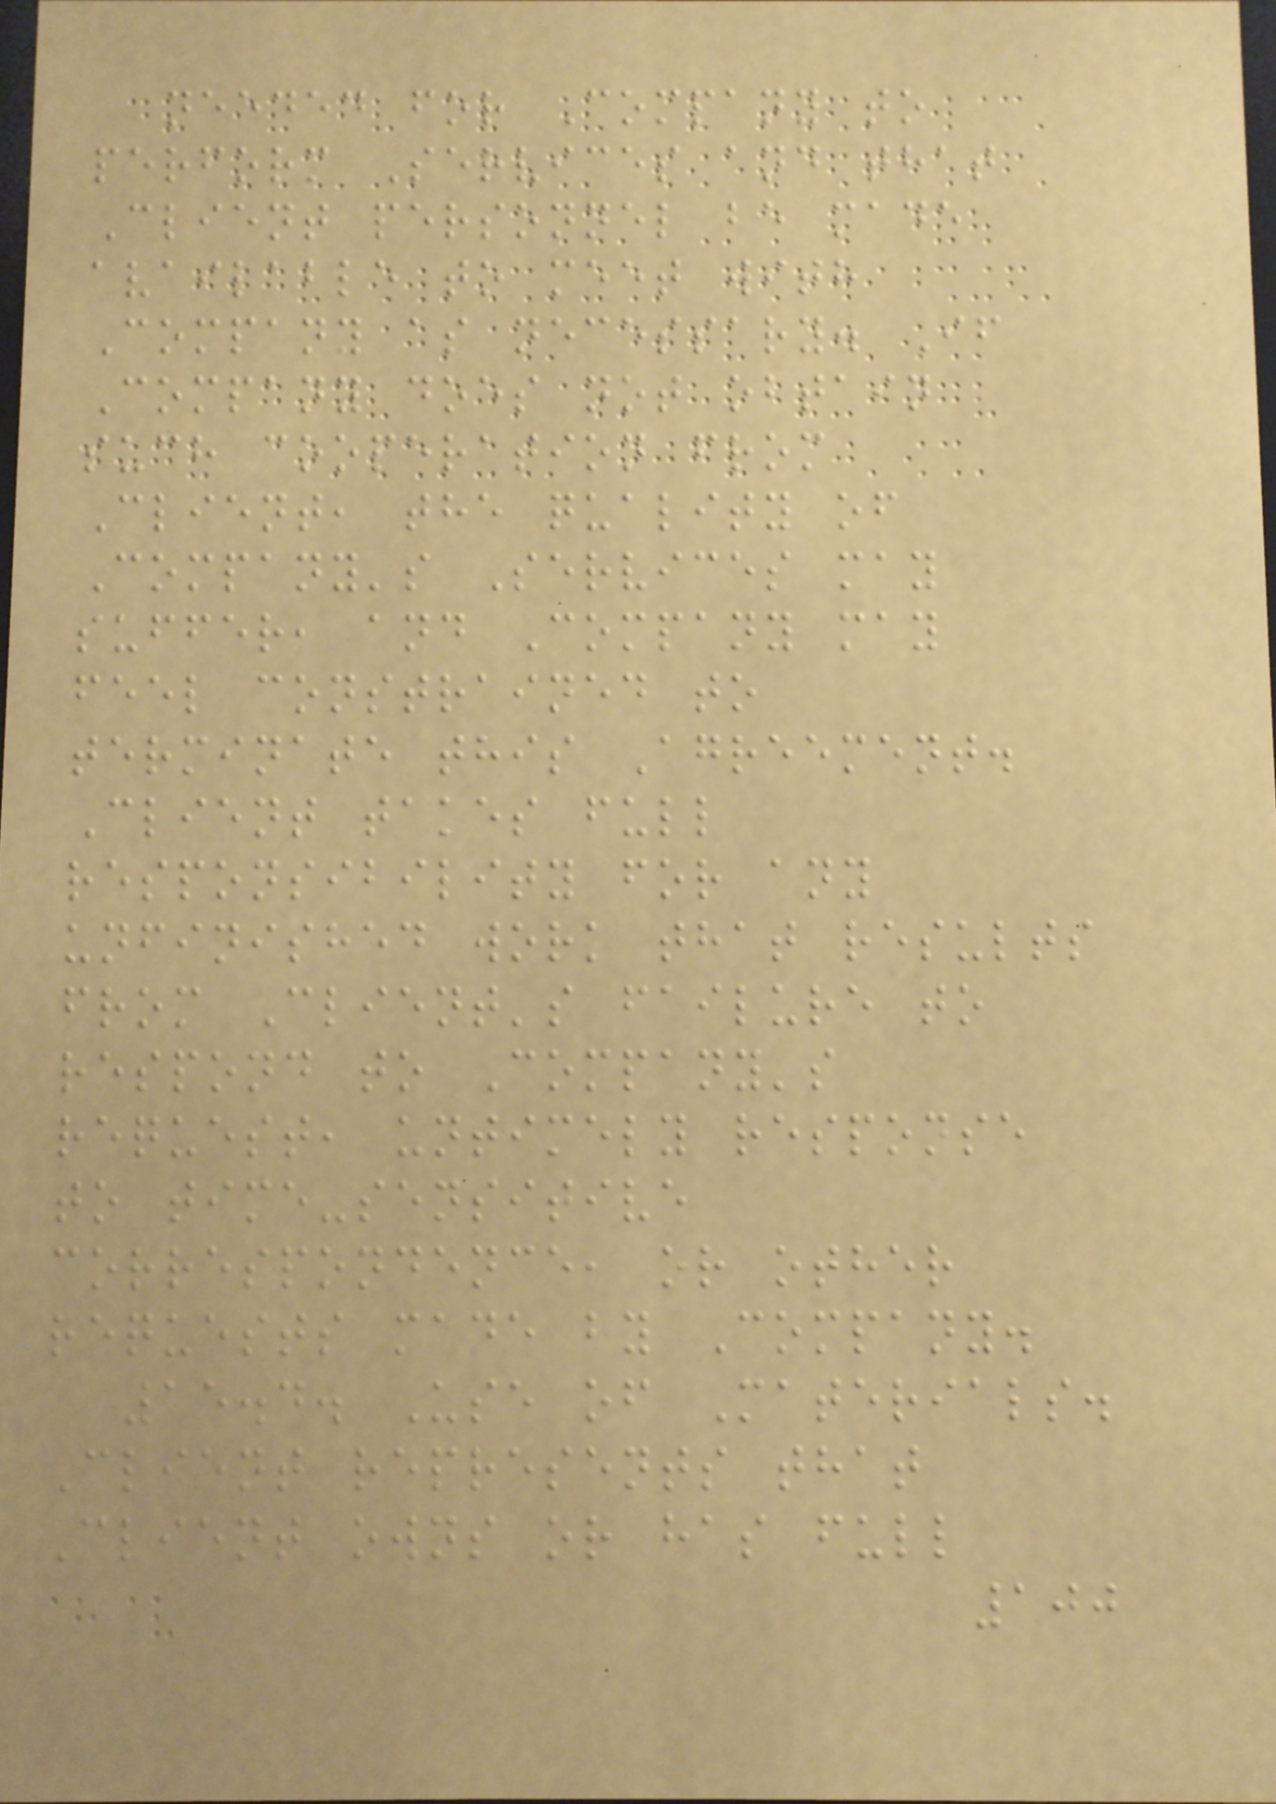needed for Company to
perform Services and that
Client personnel be made
available to meet with
Company as necessary. If
Company does not obtain
such cooperation from
Client, the quality of
Company's Services may
suffer, and Company may
feel constrained to
terminate this Agreement.
Client takes full
responsibility for any
unfinished work that results
from Client's failure to
respond to Company's
request, untimely response
to time-sensitive
correspondence, or other
requests made by Company.
15.4. Use of Materials.
Client represents that
Client owns or has full
100
